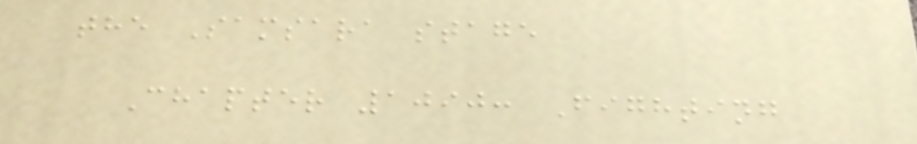the Samsara stage
Chapter 1090: Fighting
